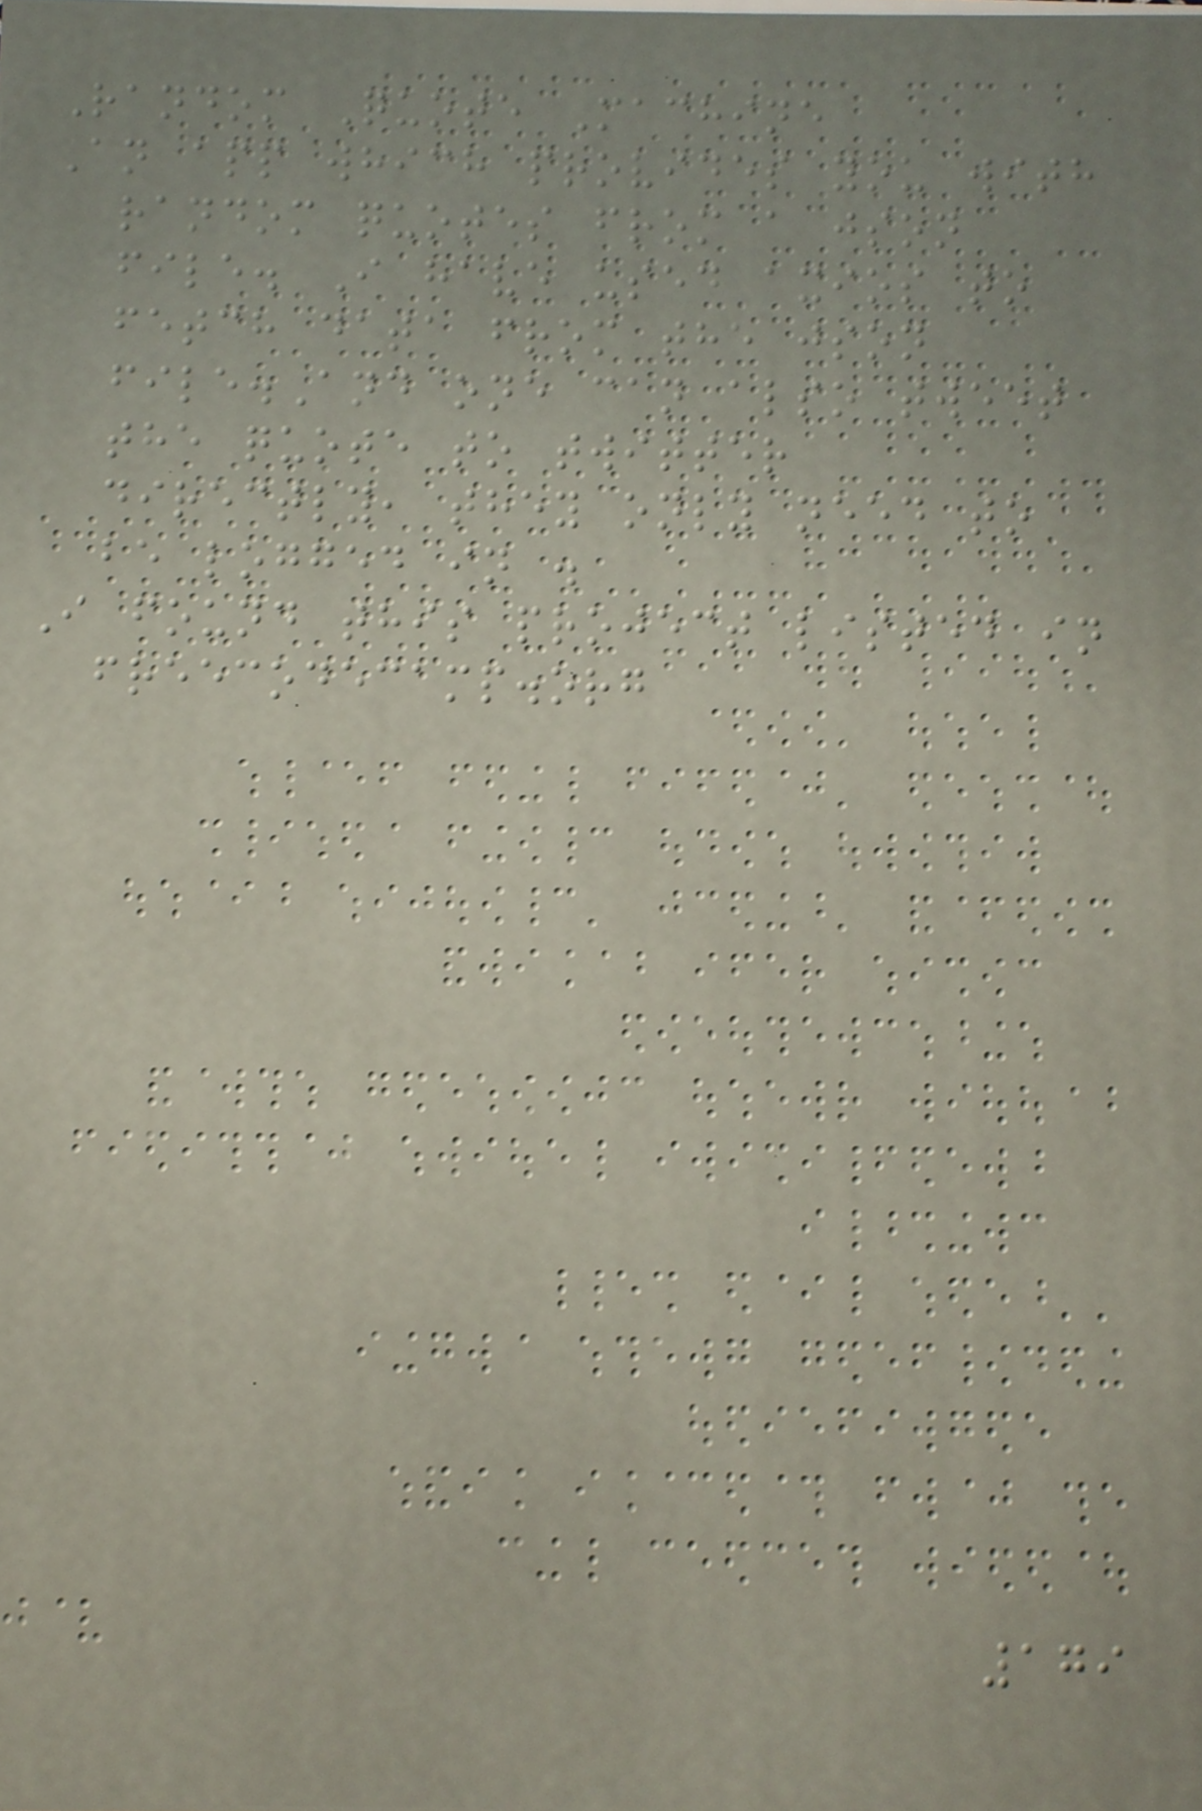Random Quote Machine
An app which provides you with
random quotes from a json
file. I have used axios to
fetch data from the json
file.And one can also tweet
the quote to twitter
directly, they only need to
be logged in .
I found this project listed in
freecodecamp.org
179
